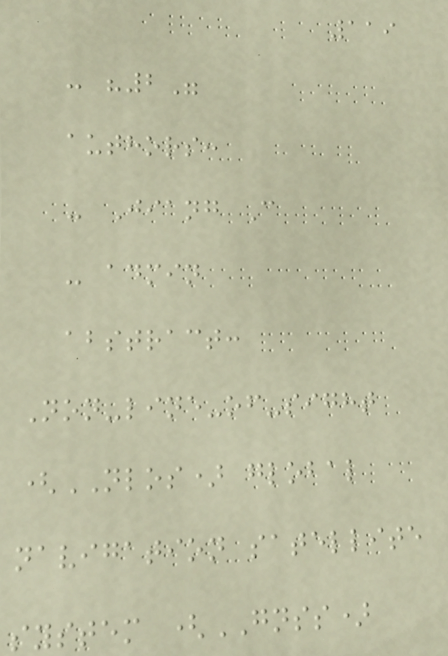119
- "2"
authors:
- Jiang C
- admin
abstract:
Non-line-of-sight
(NLOS) global
navigation satellite
system (GNSS)
